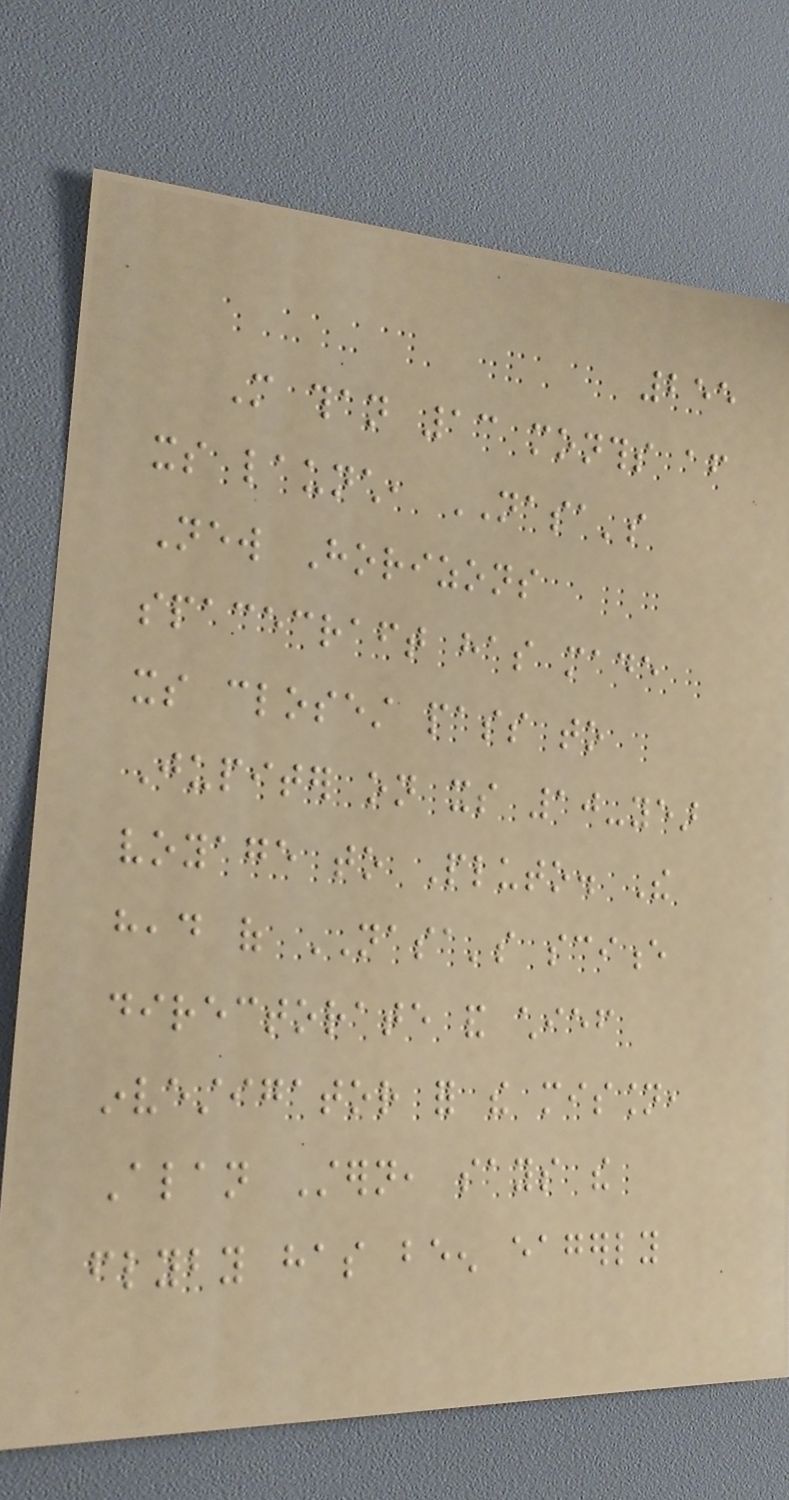255
More than 13 months after
its launch, NASA's
New Horizons
spacecraft has made
its closest pass to
Jupiter on its 10-year
voyage to Pluto. The
head of NASA's science
directorate and chief
investigator for the mission,
Alan Stern, says the
flyby has been eagerly
